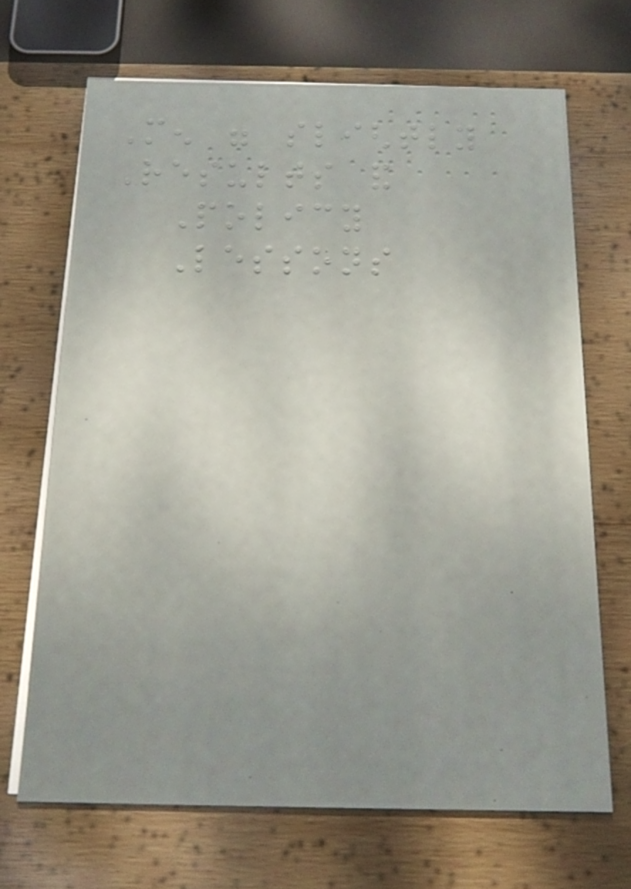Men were slightly
Results and
Policy
Lessons
